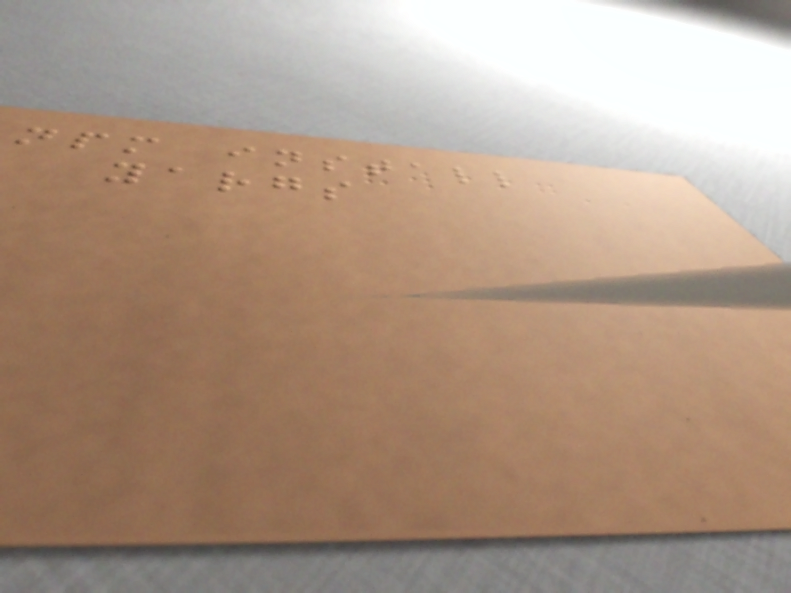npm install
yargs
